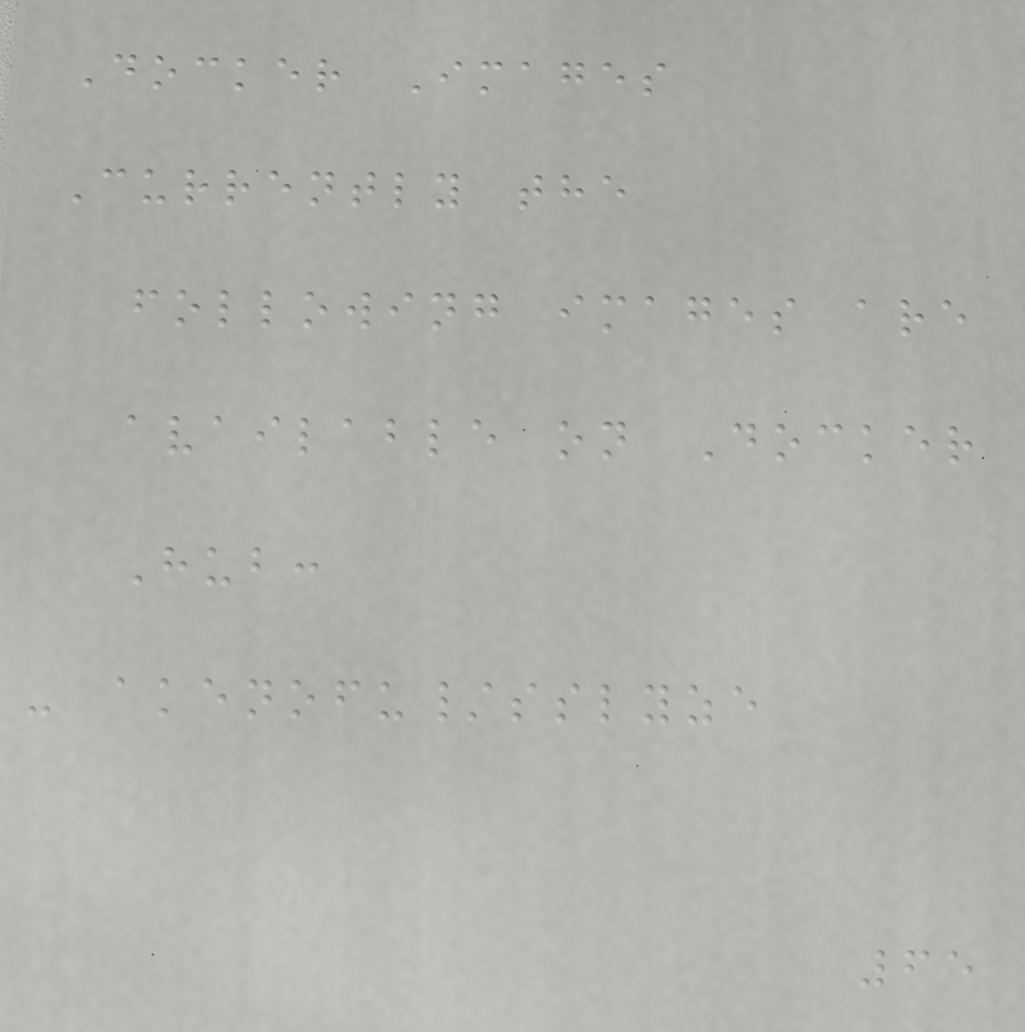Docker Images
Currently the
following images are
available on Docker
Hub:
- akenofu/sslyze
65
